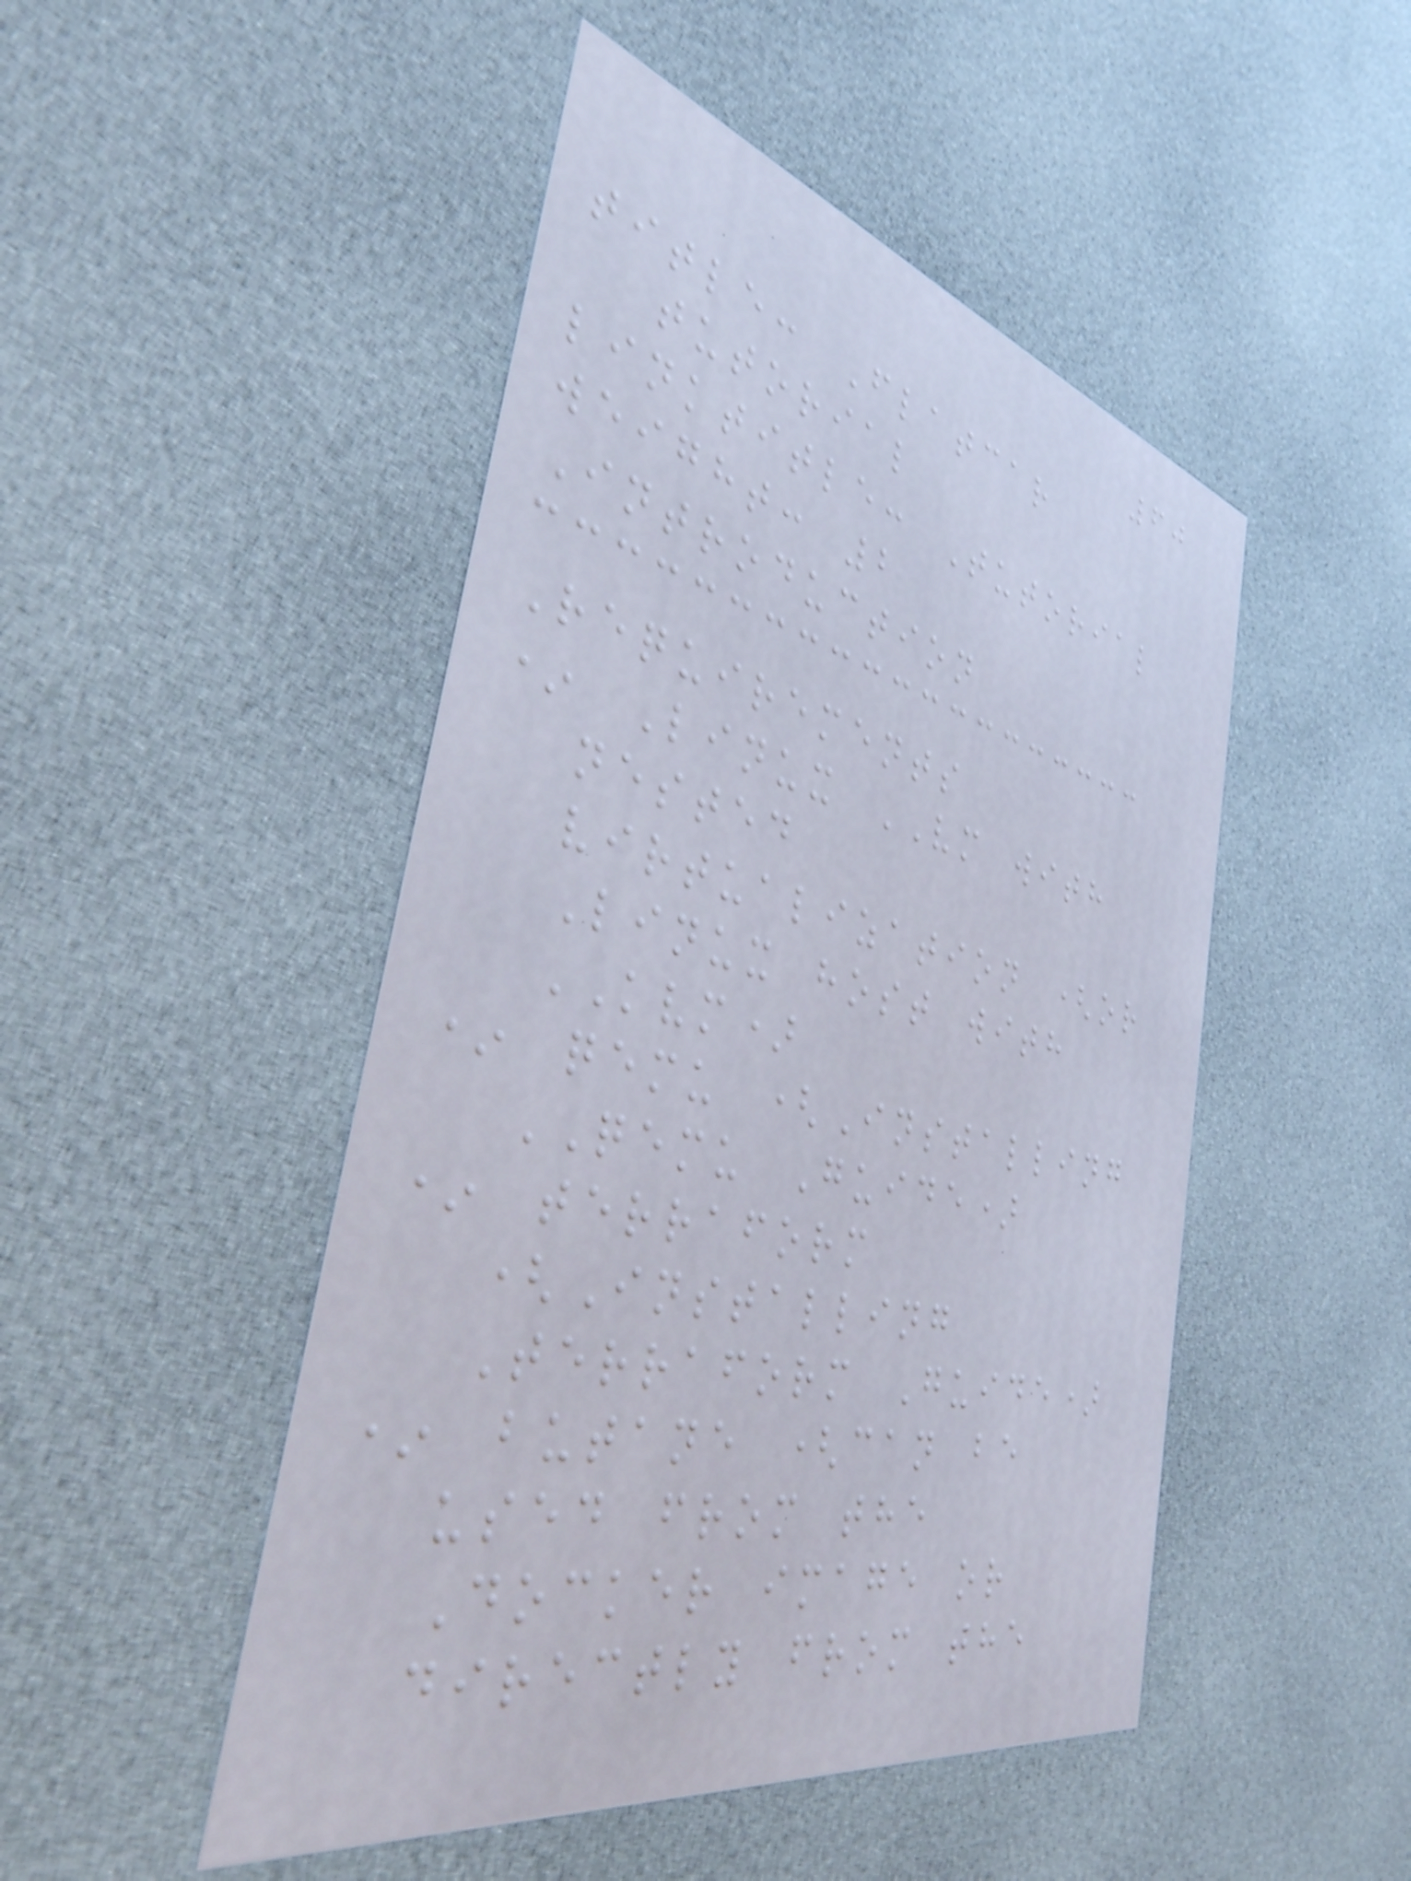60
title: Flatcar
tutorial
linktitle: Tutorial
weight: 2
Introduction
Requirements
* Linux VM with
nested
virtualization (or
Linux host with
KVM)
* qemu (Installing
QEMU Guide)
* terraform
(Installing
Terraform Guide)
* butane (can be
used from the
Docker image or
directly from the
